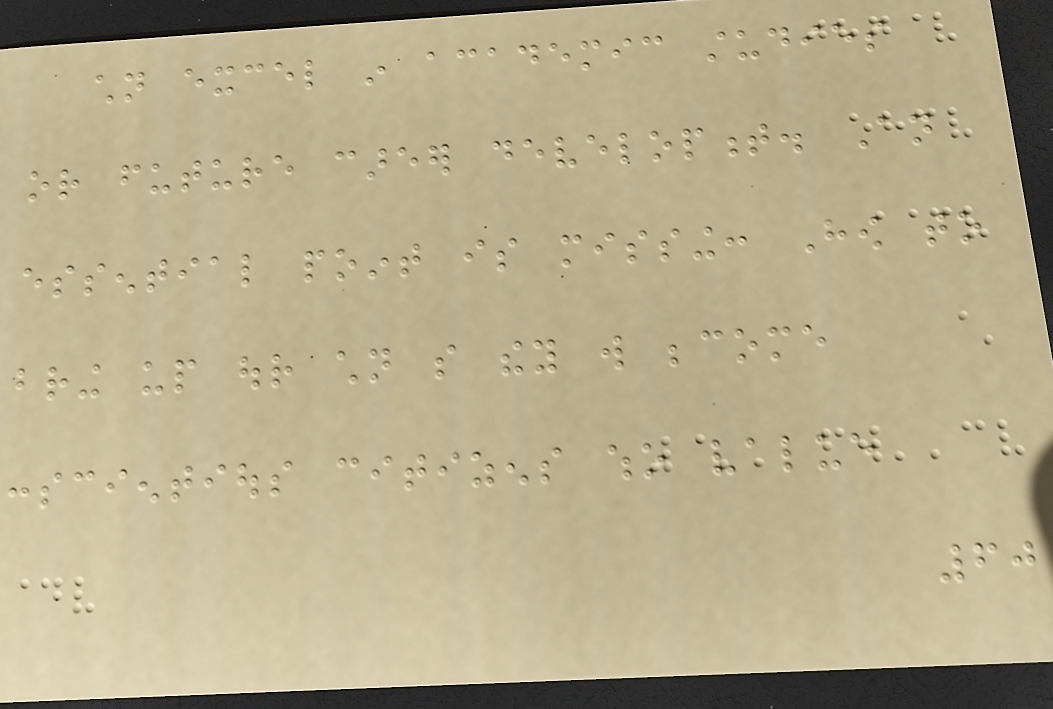children excel in academic studies
or future career development. An
essential point is missing: How to
bring up our children so they will become
conscientious citizens who value
60
